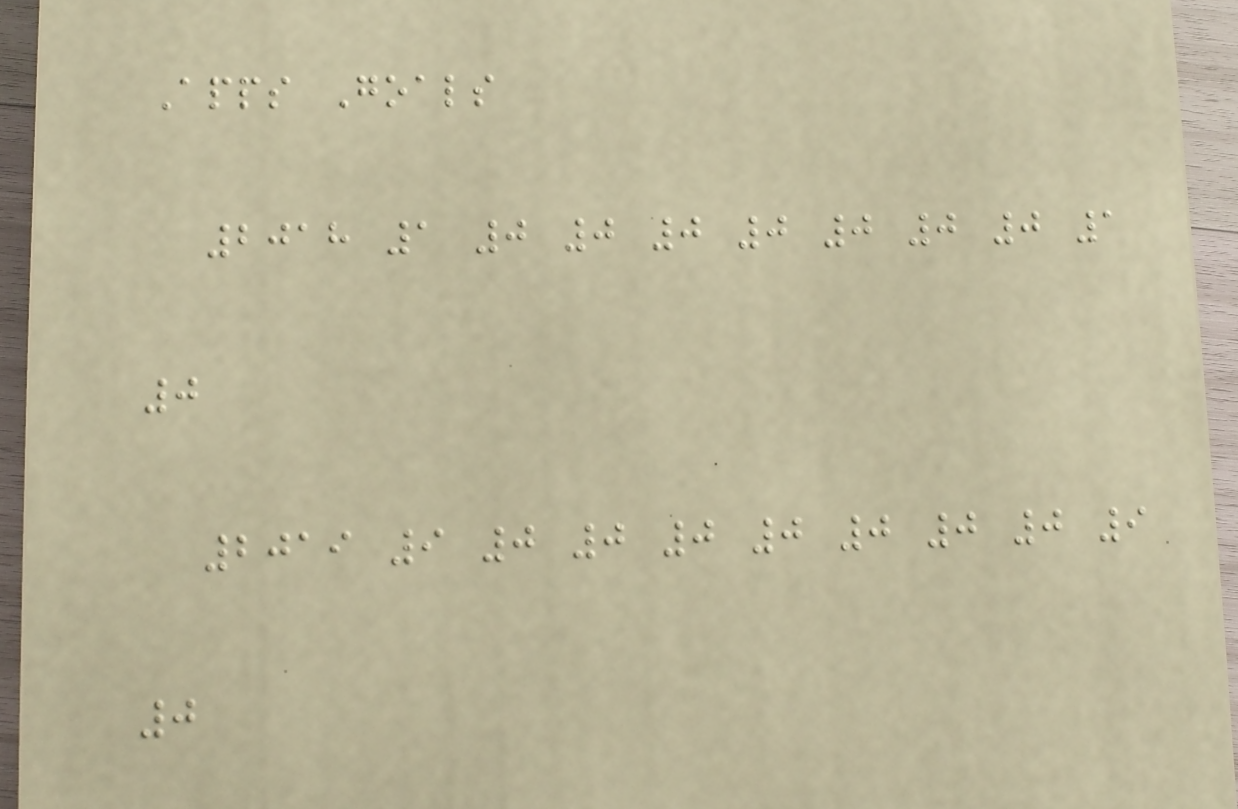Apps Goals
2018 1 0 0 0 0 0 0 0 1
0
2019 9 0 0 0 0 0 0 0 9
0
